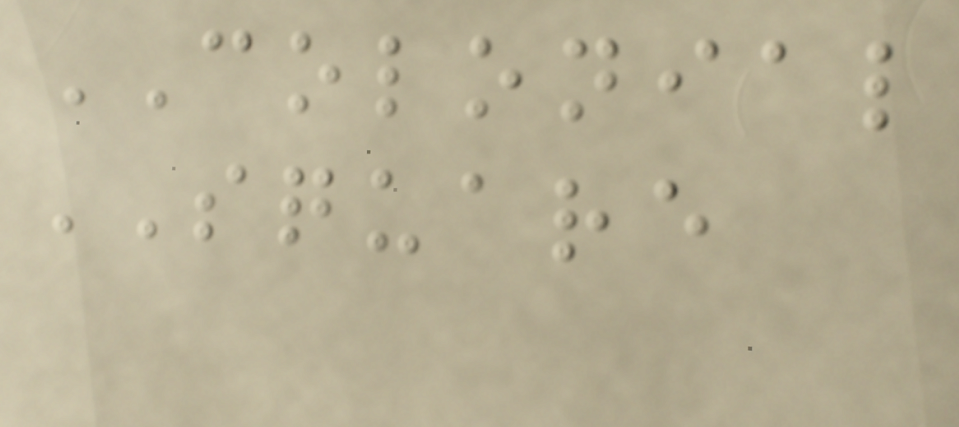COLONIAL
SQUARE
